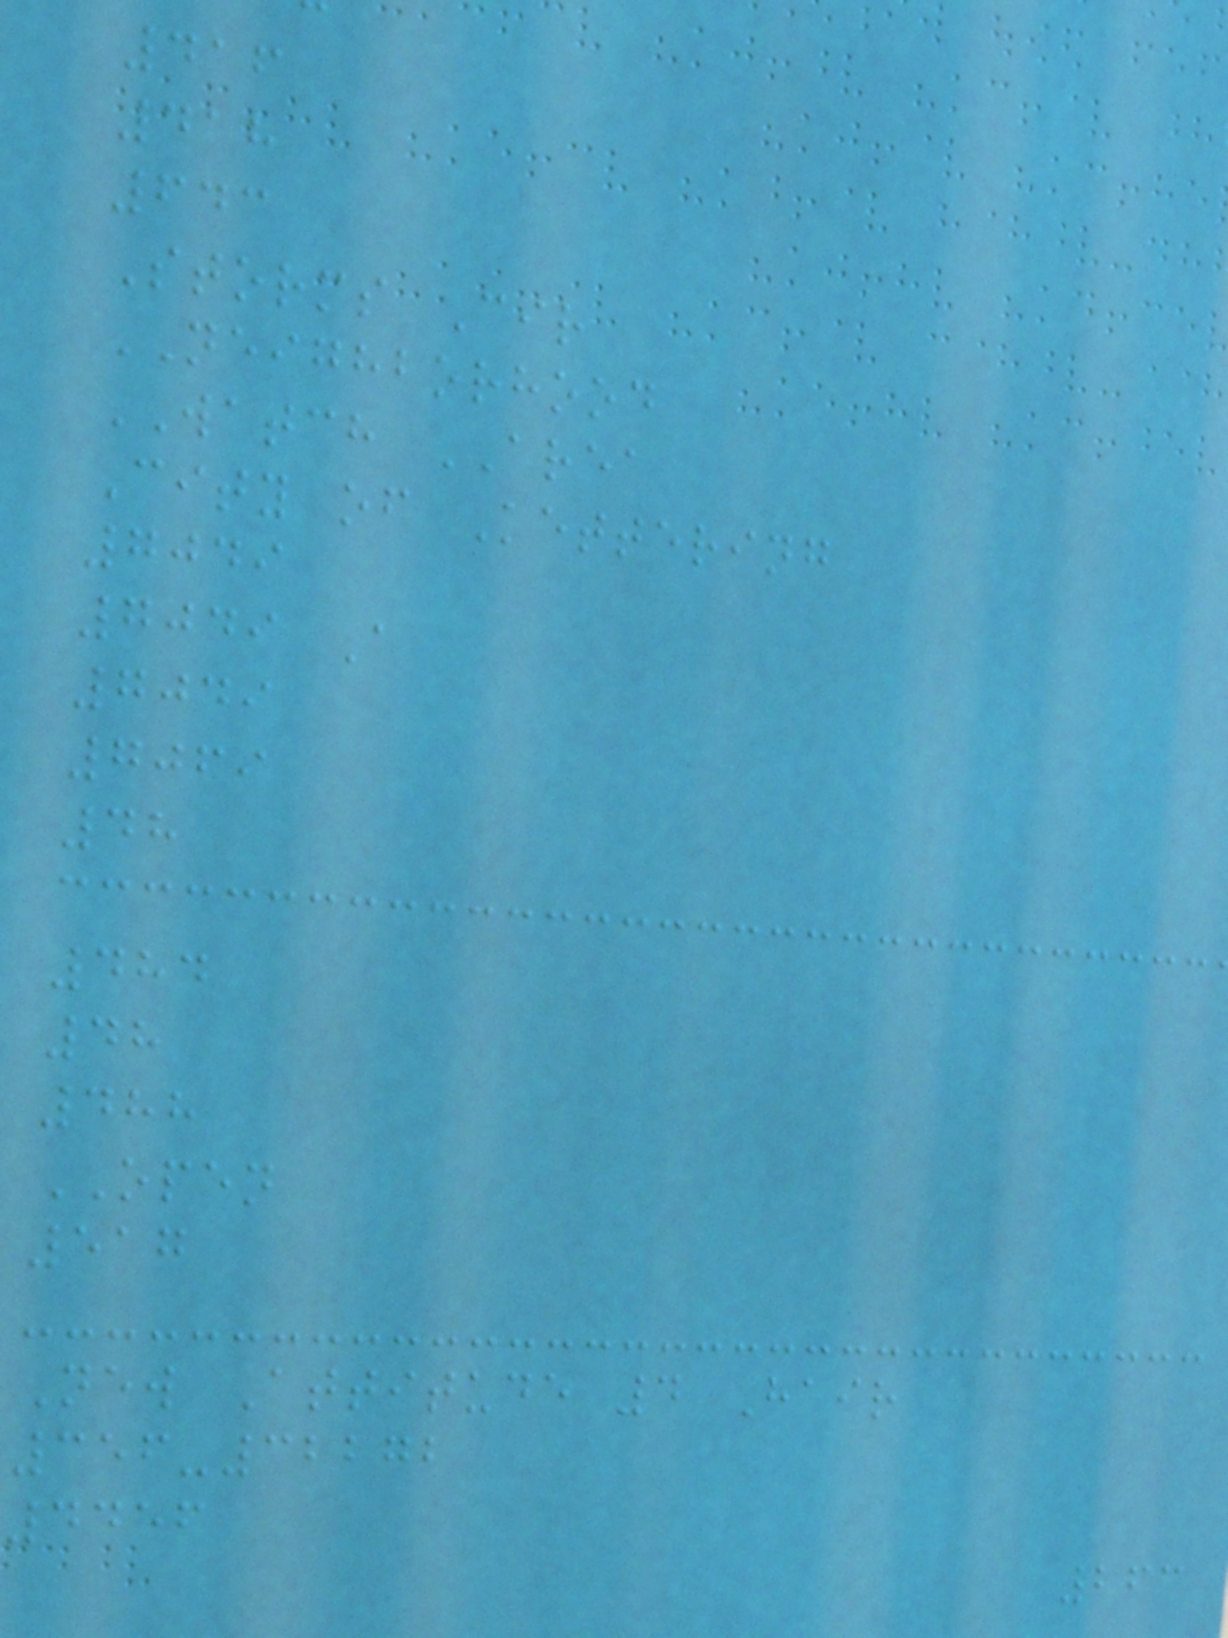416
418
643
Storms Cir
NEIGHBORHOOD
WATCH AREA
City of Kettering
7049
7049 A
7049
7069
48
484
48
488
OPEN
517
New Attitude 4 Hair
356-32272
4456
263
